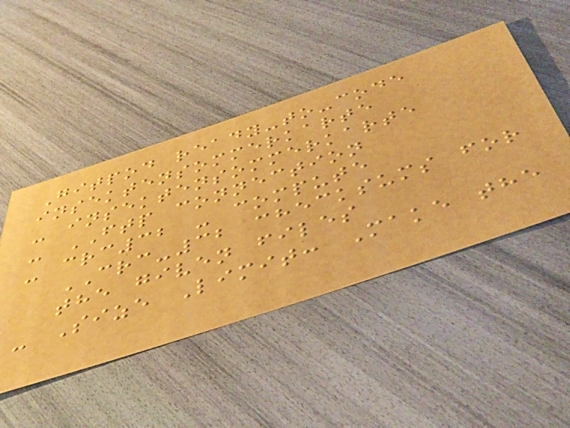Gitpod ready-to-code
insektensommerkarte
- insektensommerkarte
- FTP connection
- crc32 - compute
CRC-32 checksums for
the given files
- Size Limit: Make the
